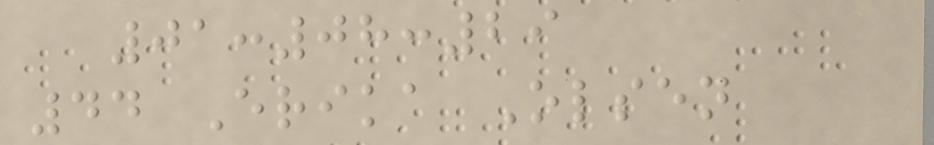01:08:29
44 Erika Olsen
